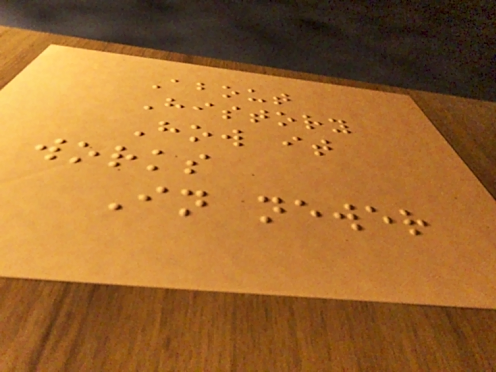About
History
How it
works
In newer
